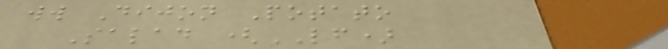ww Dijon Potato
Salad (LF)
